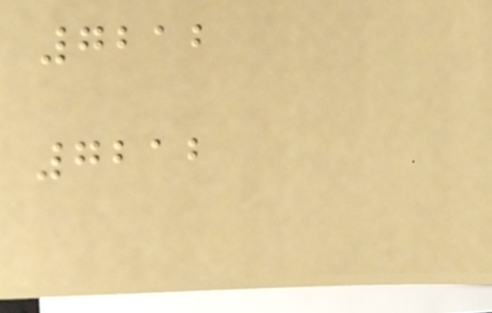7212
7212
